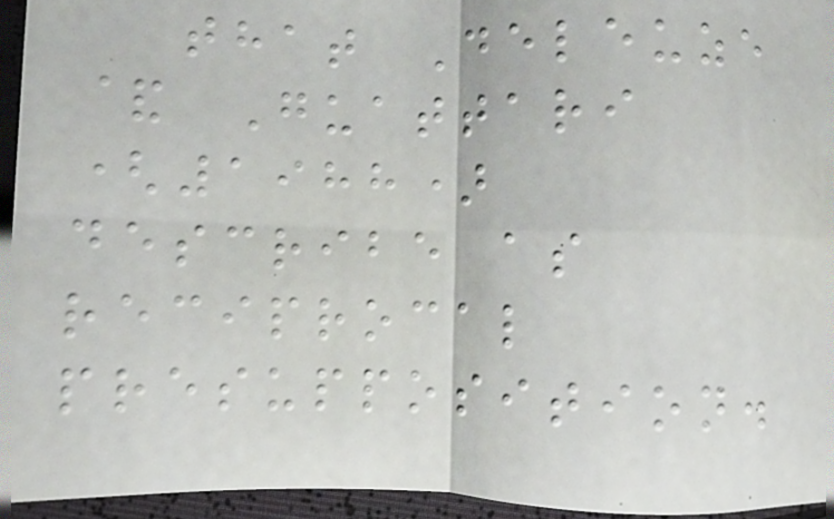that Deleuze
& Guattari
(1988)
describe as
reciprocal
presupposition.
